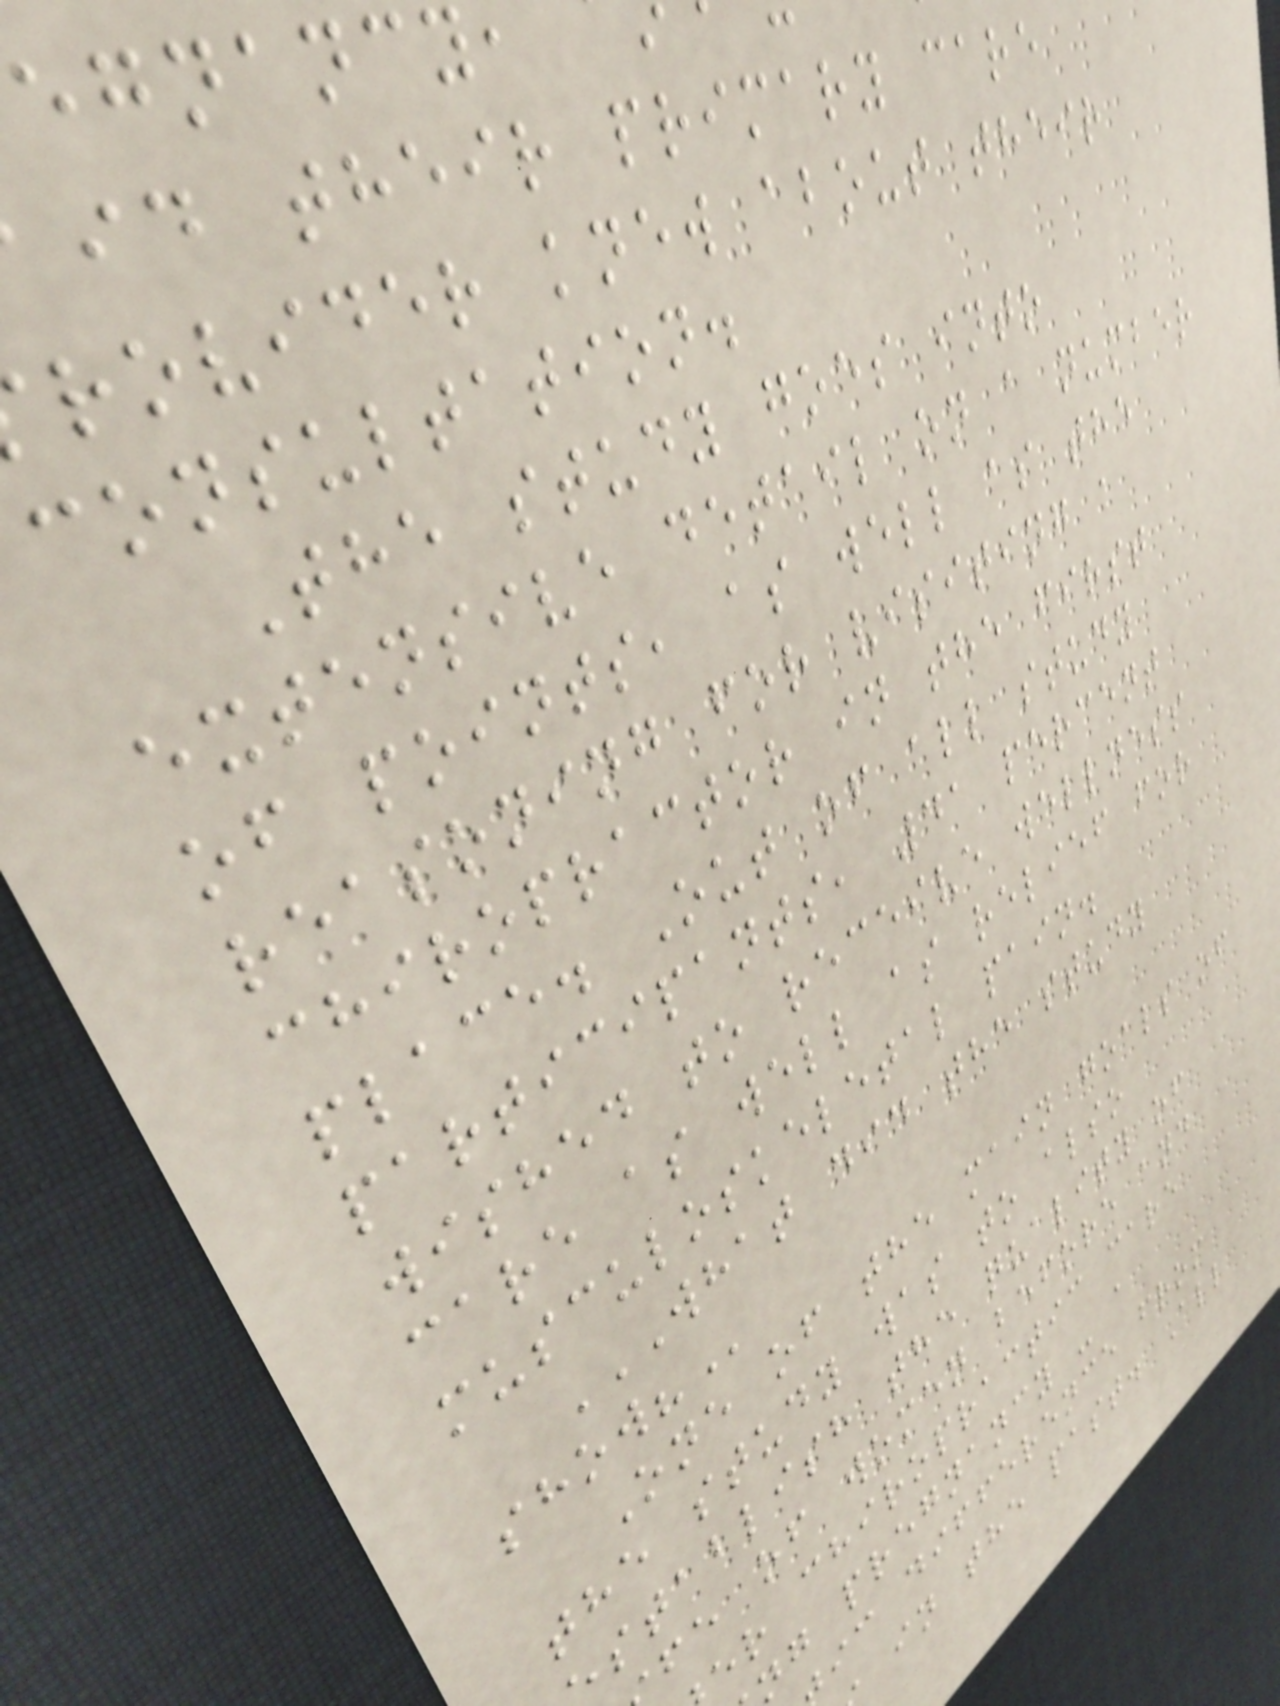id their primary care
rovider knew about their
consultation.
The study goes into
extensive detail on a number
of points, as well as the
reasoning for visiting a
chiropractor in the first
place. Out of all study
participants, 41 percent
wished to receive wellness
care as well as relief for
musculoskeletal pain.
WHAT DID THE STUDY
One of the main goals of
the study was to also
stablish the quality of
fe of women before and
er chiropractic care
ng pregnancy - a
ic difference from
in the past. All
